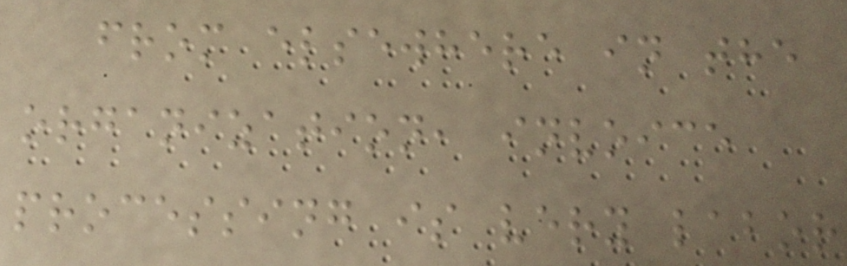from elsewhere in the
organization, invoice
processing is very labor
